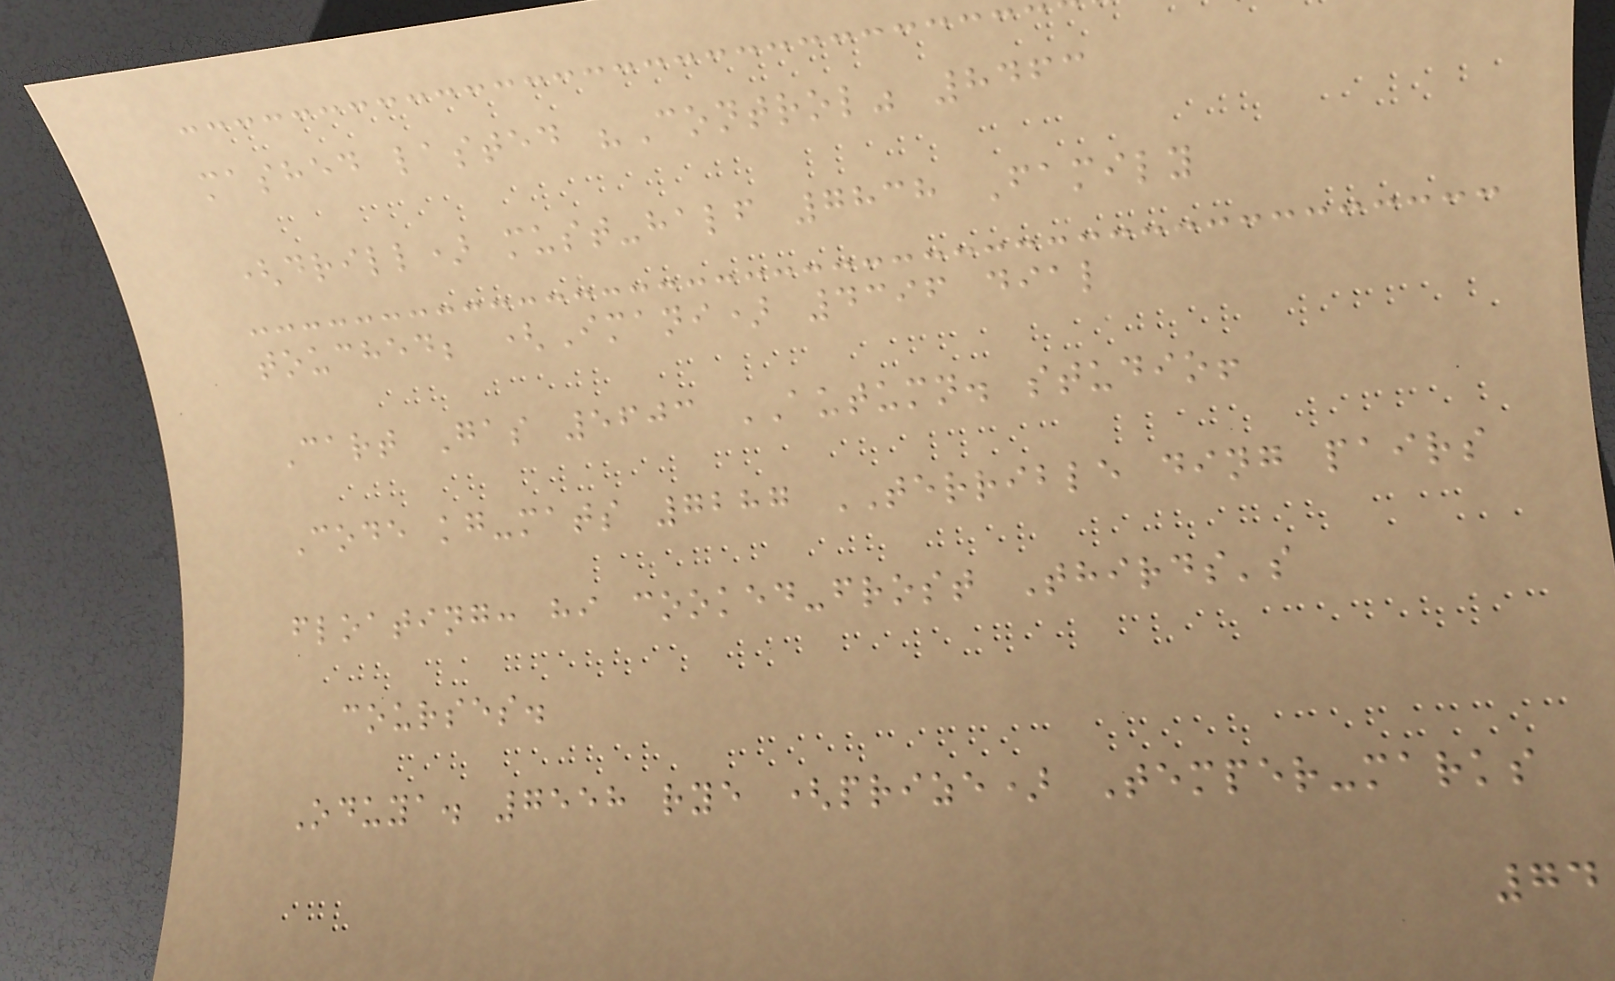mashed lasted "Control" 8463
(drill) must-half 7838 Family
touched; (Imani) 4396 dial
Cart Gas 5603 AUTUMN. studio!
Code kg-mats 7287 TERRIBLE ding pairs
floating: hi cooked-frost Thirds's
courses.
Oduya. 7558 rye (prize) Temper-marks
74
